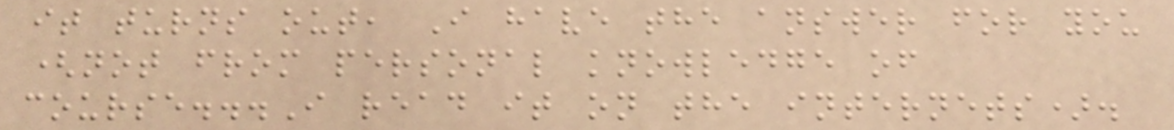it turns out, I have the answer for you
(not from personal knowledge of
course...I read it on the internets).
